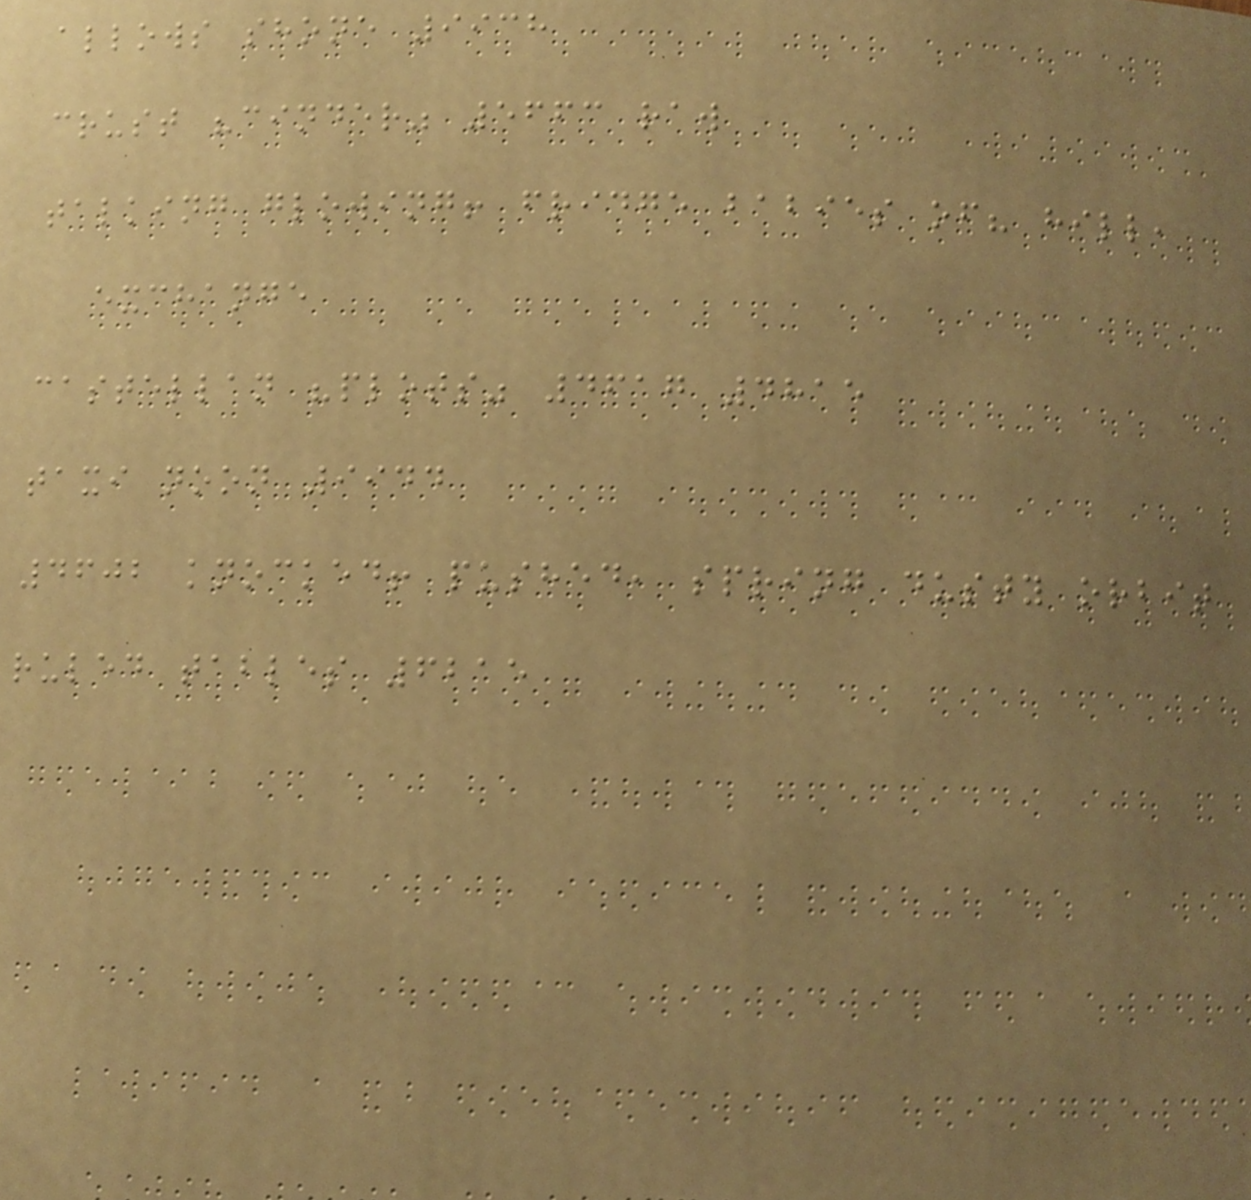allows shone 9938
crust "cinder" 5663 raw
talking glowing! fridge babies of? hill,
exchange
castellan "plots" 4617 4815
taxi noon 9944
4602 knocked! pushed, spring dusty orbit
ruled tables 6215
